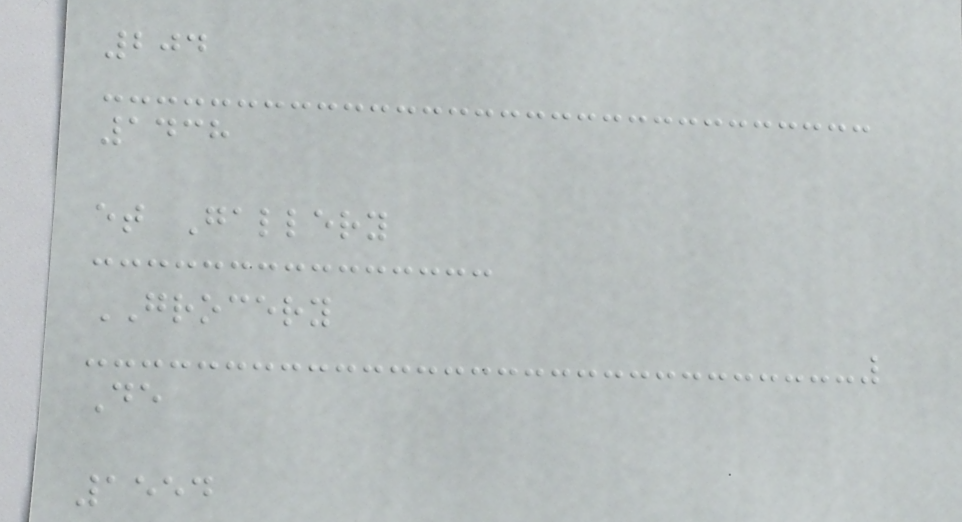204
1438
et Gallery
GROCERY
De
1554
